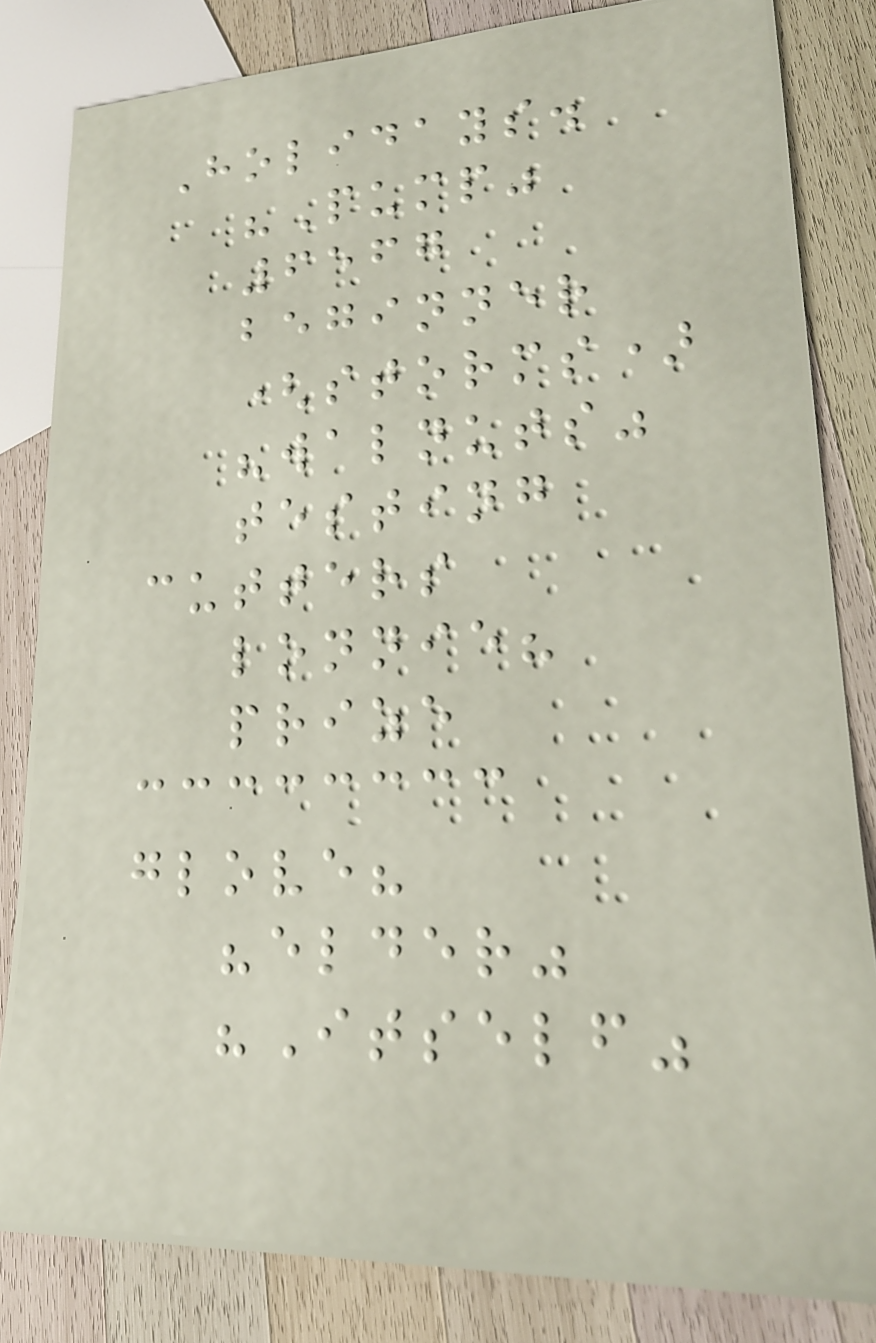Holidays.
"Pump"
6567
beginner
(storms)
"walnuts"
testing
cutters
lonnie?
prize
glove?
"elder"
"Itself"
